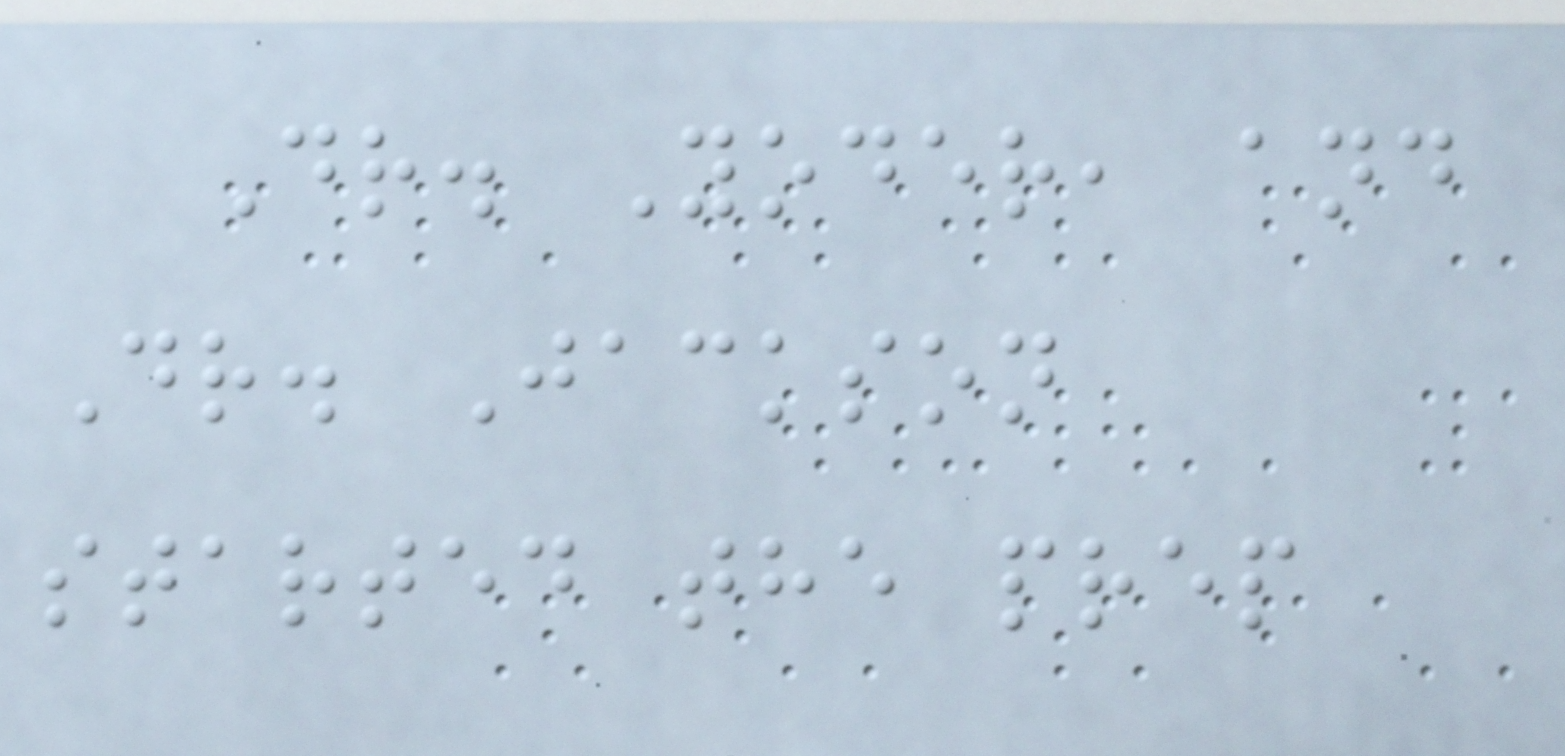Dr. Yoder, and
Dr. Jackson
started the prep
